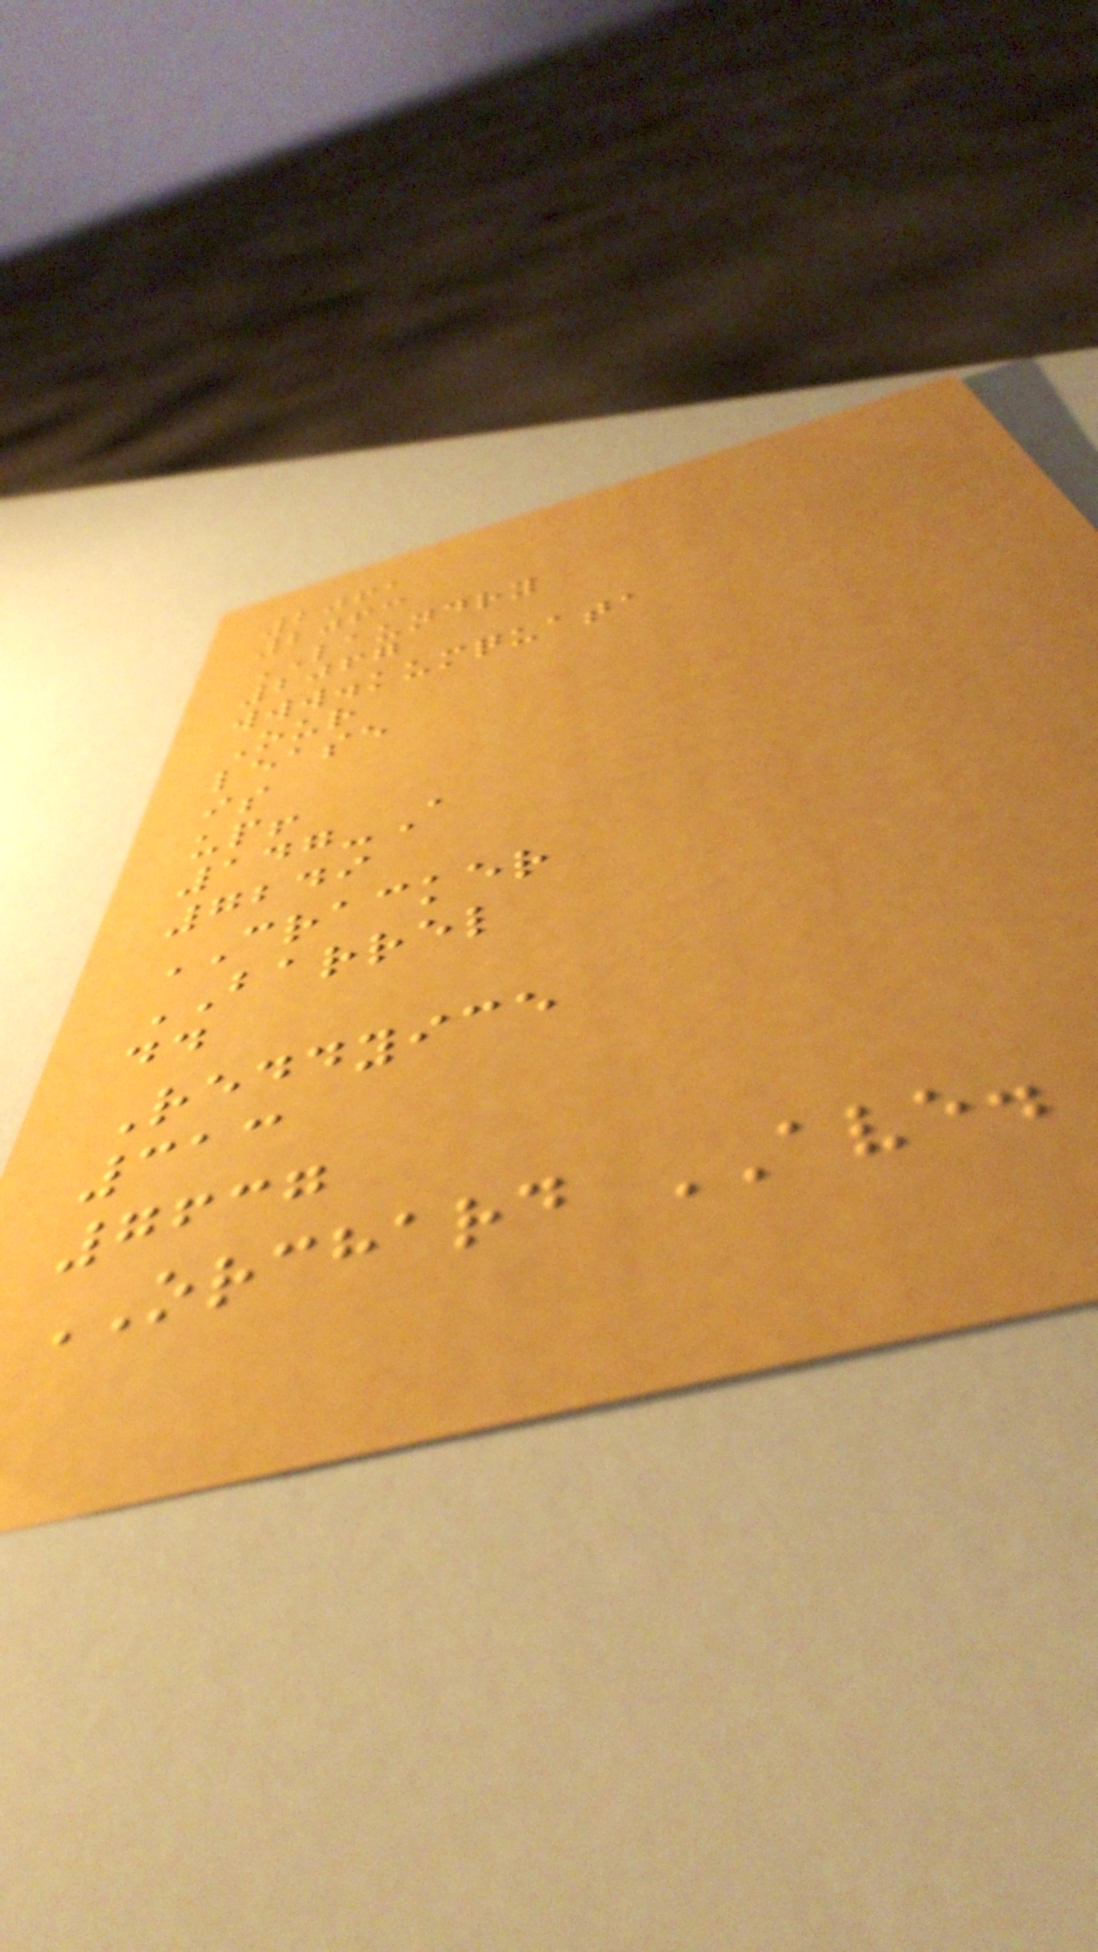2061
2063
LAUNDRY
2067
www.kumquata
Our
lease
is
up!
147-A
7249
CRACKER
BARREL
dd
Reddyice
313
7637
ORCHARD AVE.
